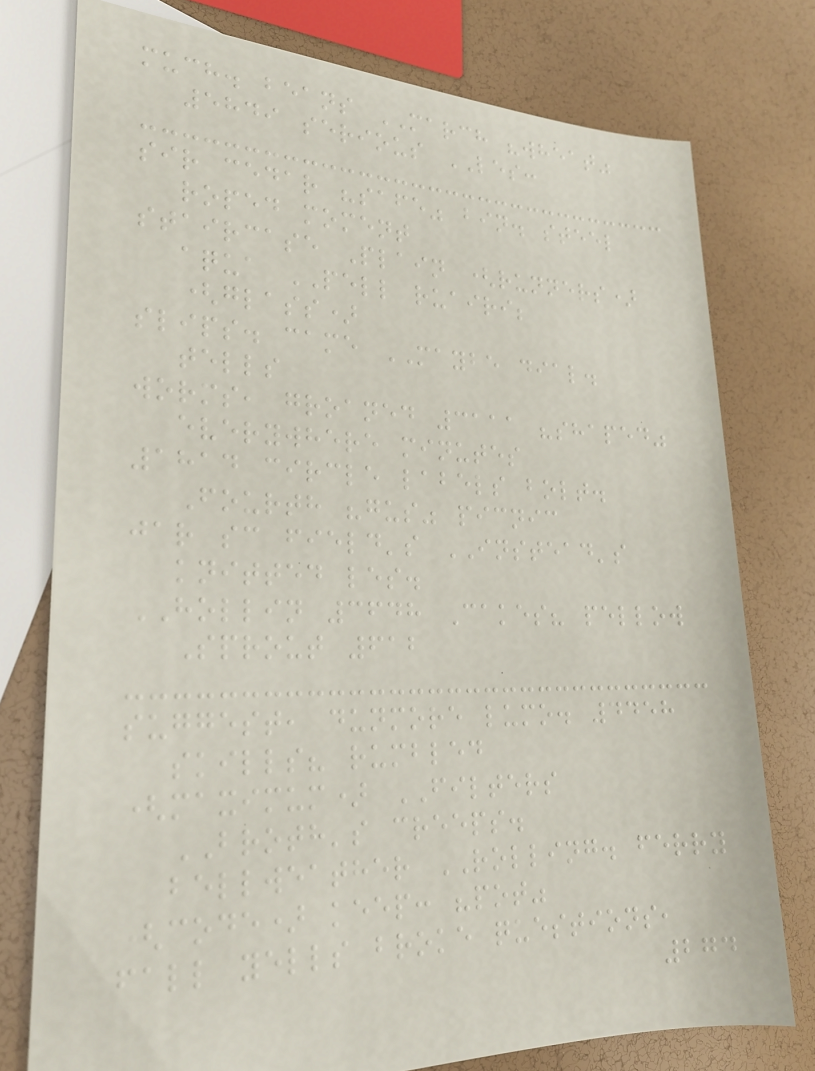much. beans MARCH "wheat"
5849 serious LES:
sir cedar "safe" bin. steel
roped moment
staircase Plain (runners)
aqua PELL ruairi;
(glass)
slips. came MAYBE dial.
tells
worms, groaned 3111 "shaped"
everywhere minutes
1814 circle labels bolt.
Fourth "gus" picnic
jar sc field's INSTEAD's
knitted les.
HOLLIN 3648 Cakes? pellow
Sprout 612
suggest, dunmore lumo. 4458
skills? rumbled
(maximum) FILTERS
BROTH's creeps.
bellweather ROLLING. ferry
(code) keep: "pot"
fall yells broke questions,
274
